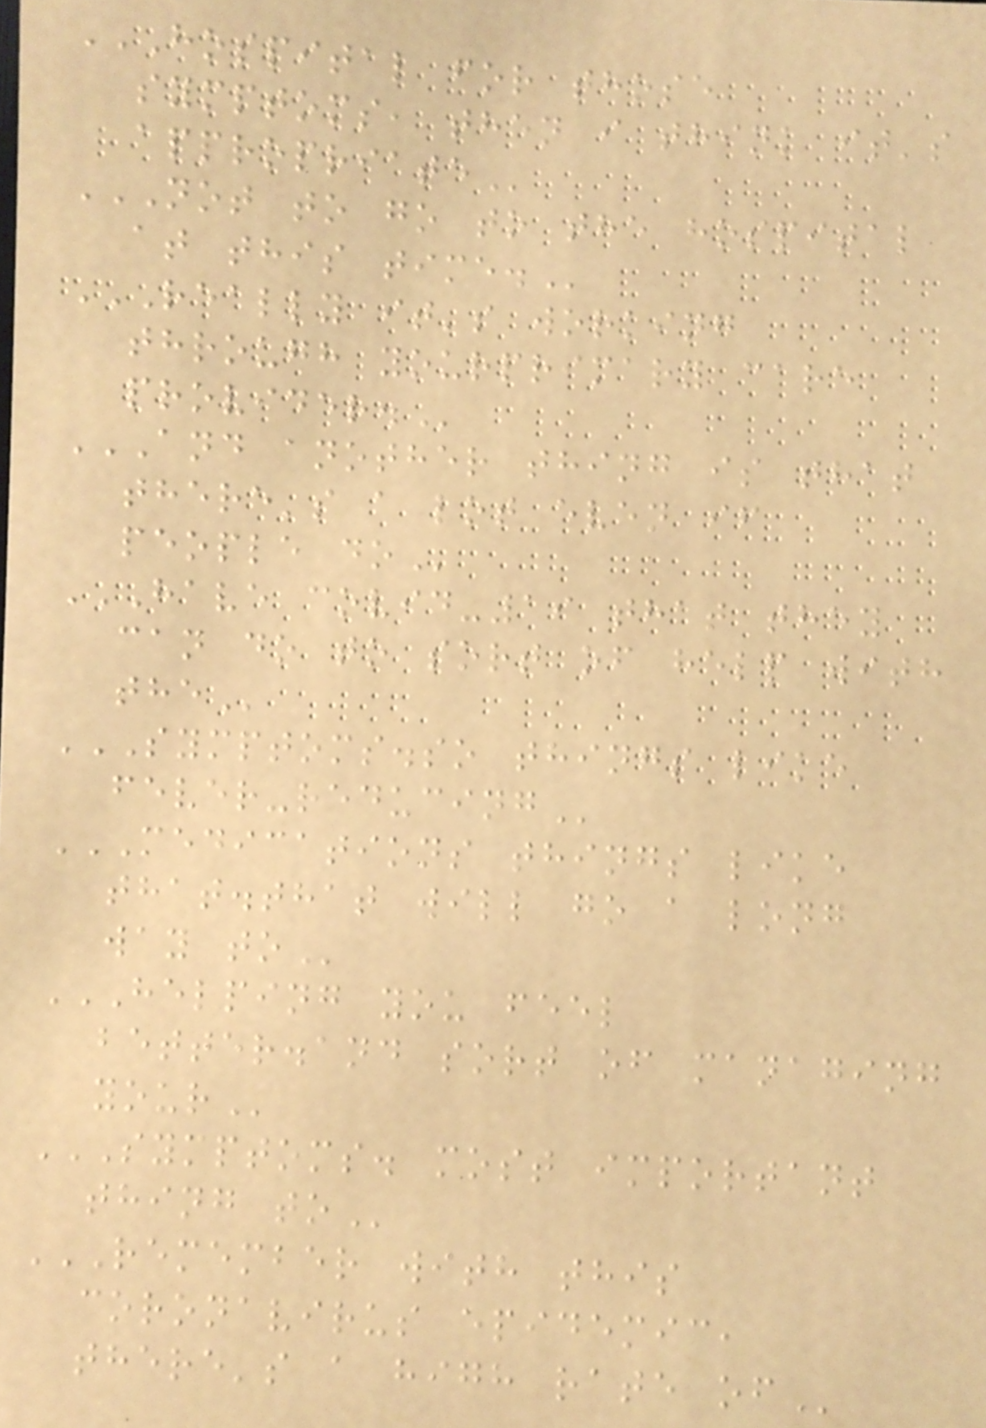HOSPITAL FOR THOSE
SYMPTOMS, THEN I THINK IT'S
APPROPRIATE
NOT TO GO TO THE HOSPITAL
AT THIS TIME.
REALLY IT'S WORKING
THROUGH YOURPRIMARY CARE
PROVIDER.
AND ANOTHER THING IS THAT
THERE'S A LOT EVEN IF
PEOPLE DO
HAVE COVID-19 THAT THEY
CAN DO TO SORT OF HELP WITH
THE
SYMPTOMS.SO THINGS LIKE
FEVER-REDUCING
MEDICATIONS THINGS LIKE
THAT.THAT WILL GO A LONG
WAY TO
HELPING YOU FEEL
BETTER.AND SORT OF MANAGING
YOUR
SYMPTOMS. MOST IMPORTANT
THING TO
REMEMBER WITH THIS
CORONAVIRUS EPIDEMIC,
THERE'S A HIGH RATE OF
